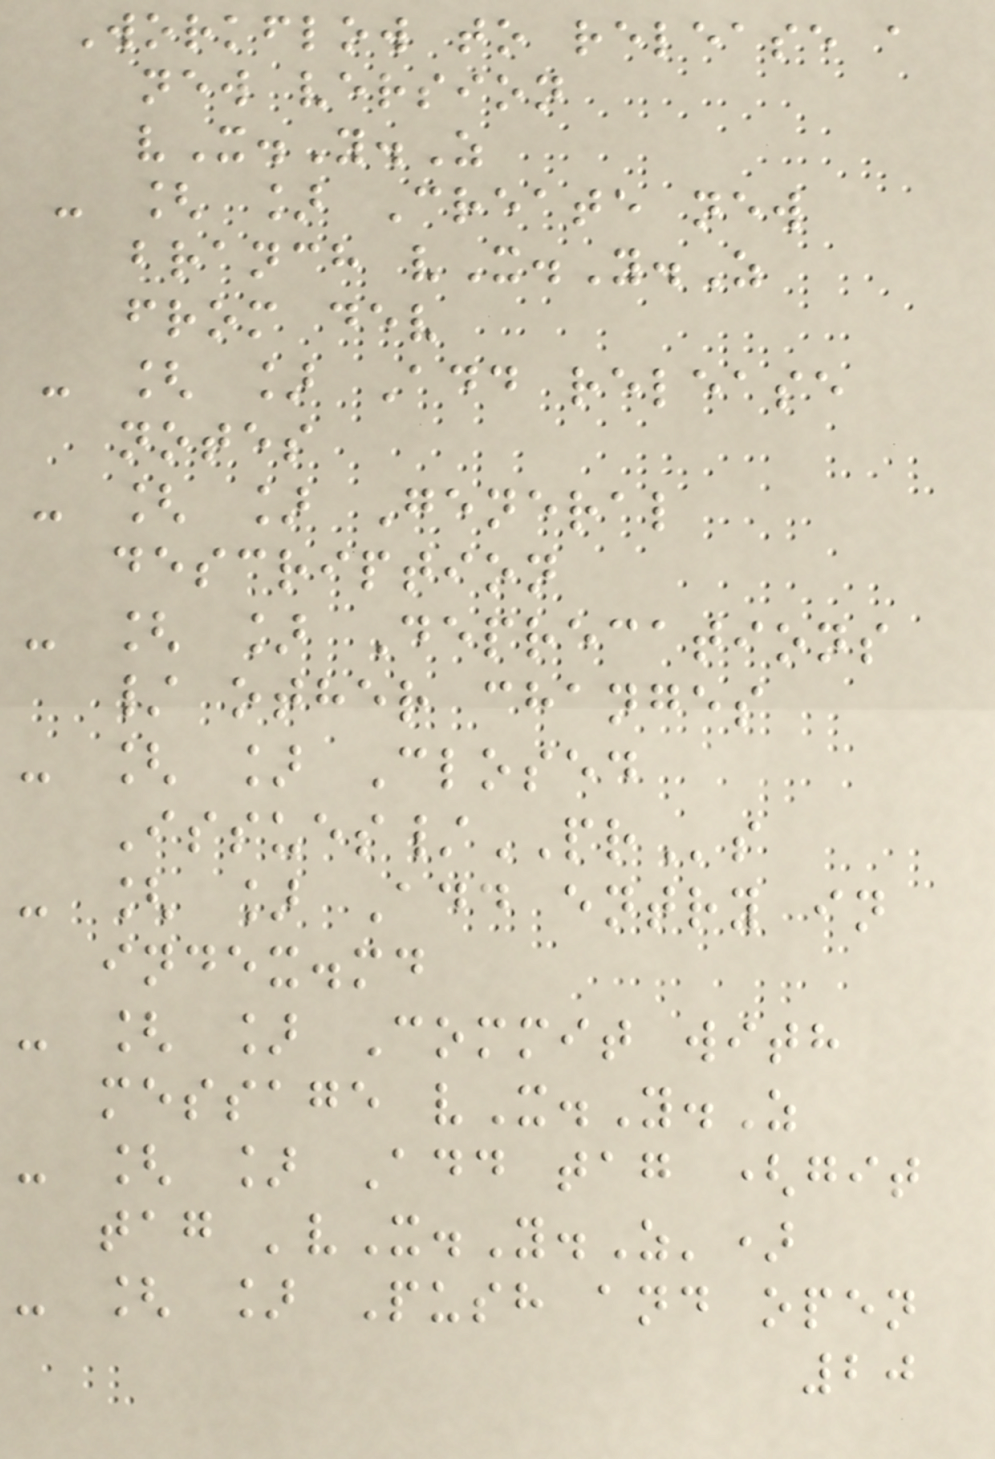Workflow to release a
new version
vX.Y.Z
- [ ] Create new
branch vX.Y.Z
from dev
- [ ] Add release
notes
- [ ] General
description
- [ ] Deprecations
/ other changes
- [ ] Closed
Issues/PRs
- [ ] Add entry in
index.md
- [ ] Commit with
message vX.Y.Z
- [ ] Add tag (git
tag 'vX.Y.Z')
- [ ] Push and open
20
